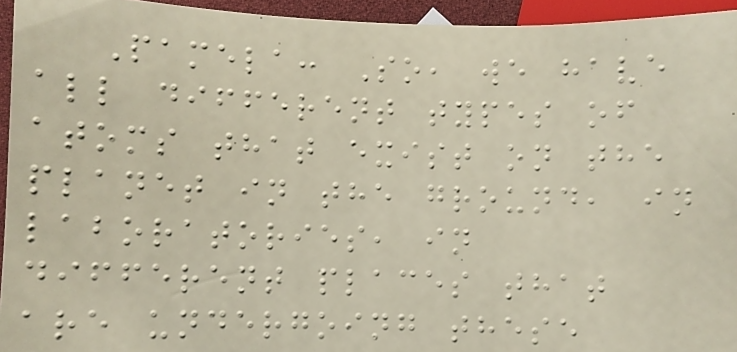Pamela: So, we have
all different types of
atoms that exist on the
planet in the ground, in
laboratories, in
different places that
are undergoing these
